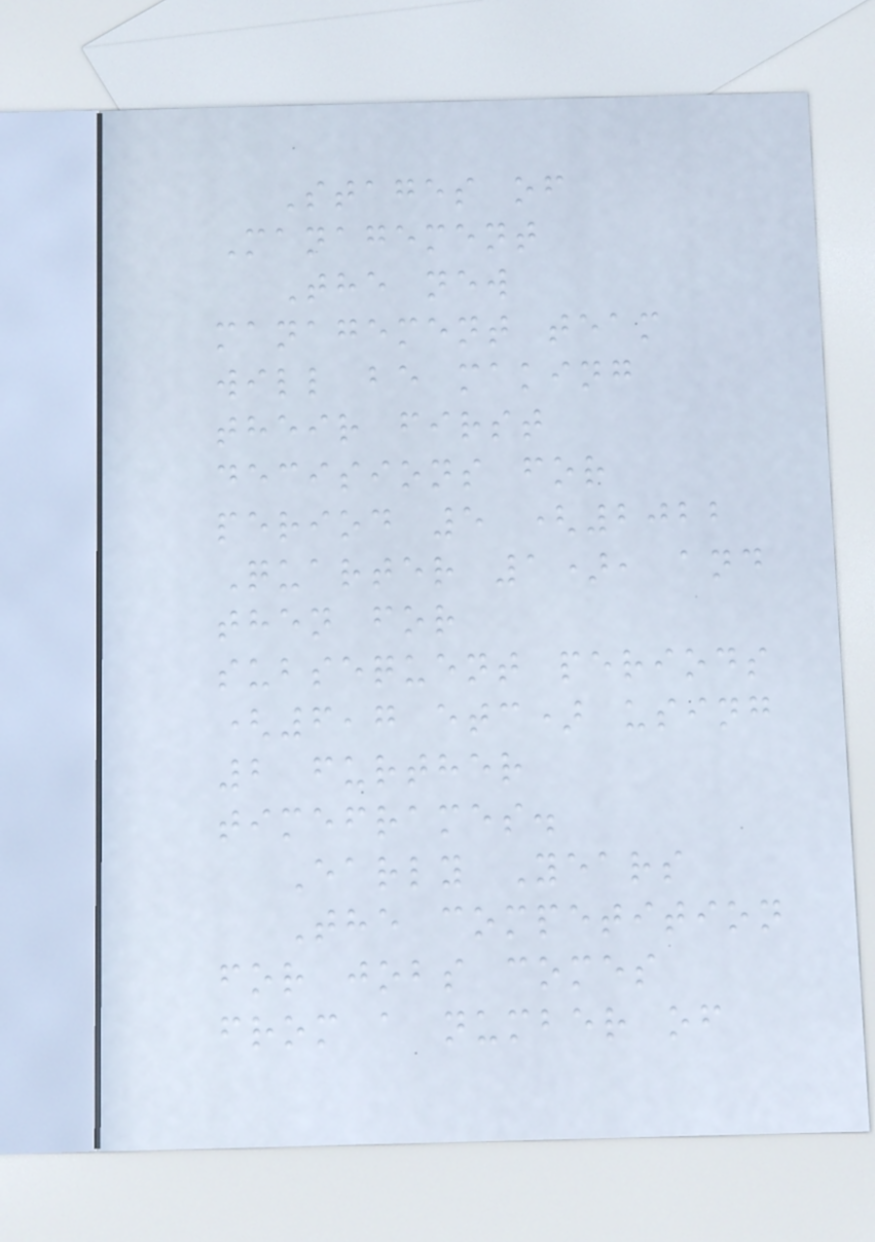Stages of
Management
The new
management team
will be making
their first
decisions for
period 5 (2022
Quarter 1), and
then for
subsequent periods
(6,7 etc) using
2 further
timeframes.
Early Years
The competition
for jobs comes
from a number of
